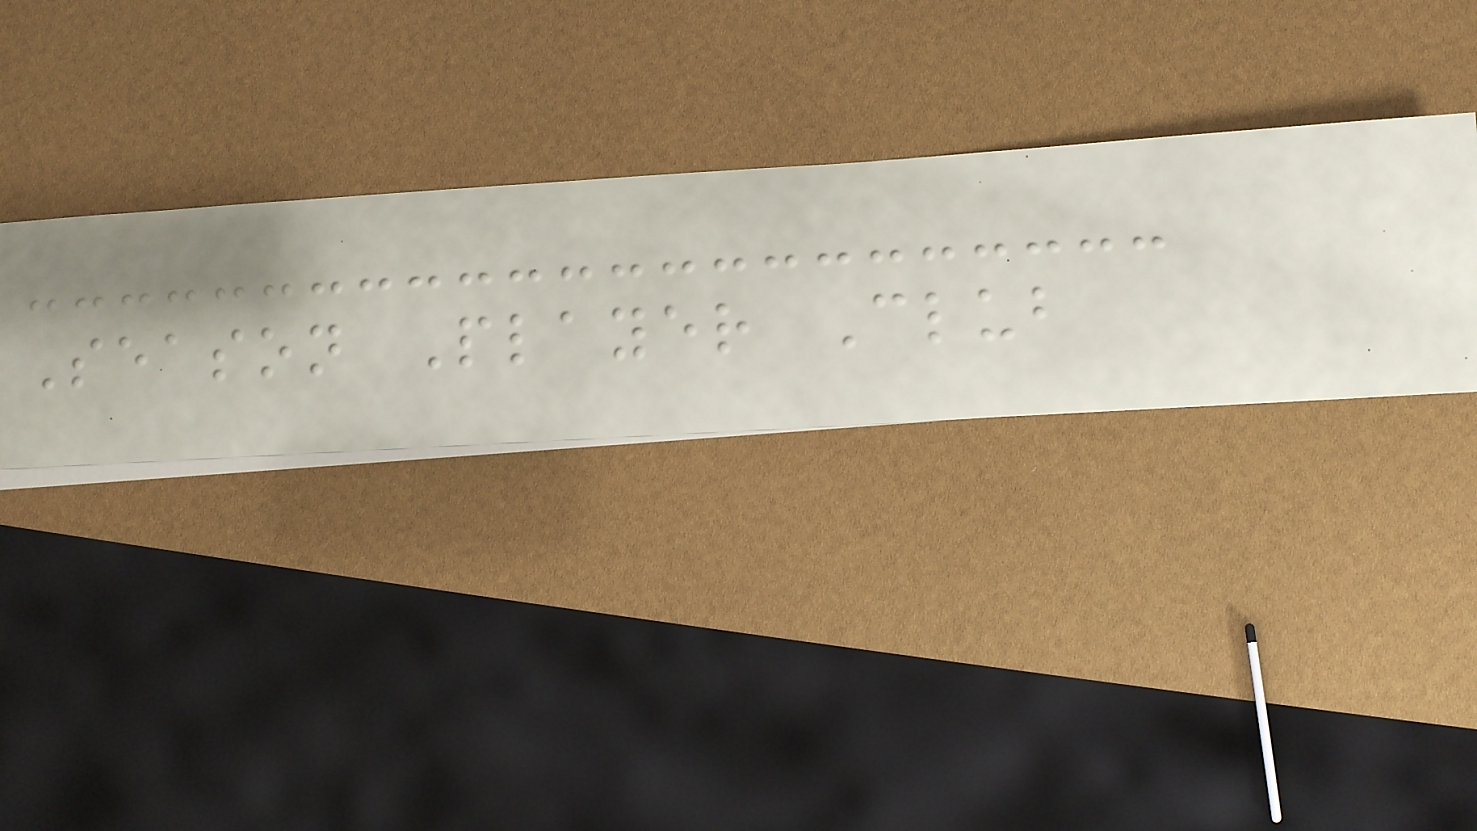Season Player Club
